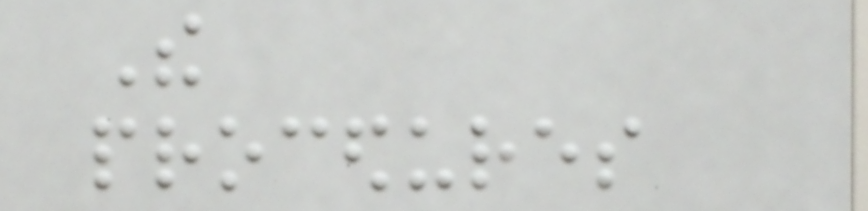The
procedures
